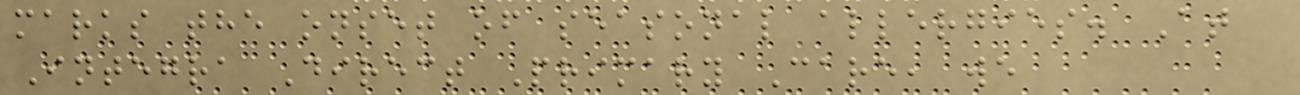marks the onset of seasonal allergies. At
Integra Direct Primary Care, we
